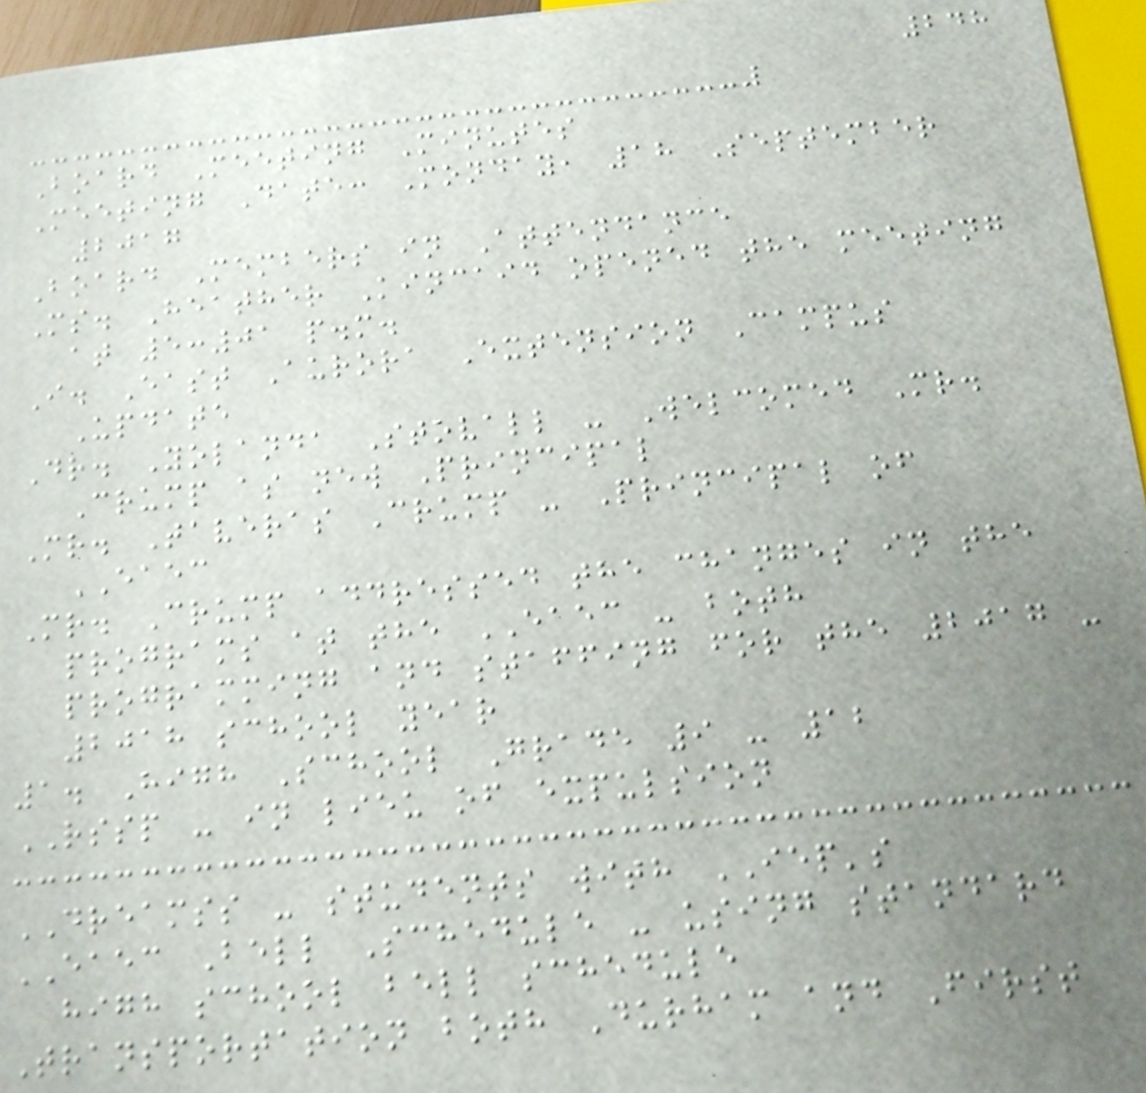248
Board Meeting Minutes
Meeting Date: Monday, 18 September
2017
Board Members in Attendance
Ms. Heather Kincaid opened the meeting
at 5:01 p.m.
I. East Aurora Extension Campus
Update
Dr. Yolanda Stovall - Welcomed Mr.
Crump as new Principal
Mr. Taveras Crump - Principal of
EAEC
Mr. Crump addressed the changes in the
programs at the EAEC - both
programming and staffing for the 2017 -
2018 school year
1. High School Grade 9 - 12
RSSP - in lieu of expulsion
DREAMSS - students with IEP's
EAEC Bell Schedule - using standard
high school bell schedule
Transportation both Durham and First
